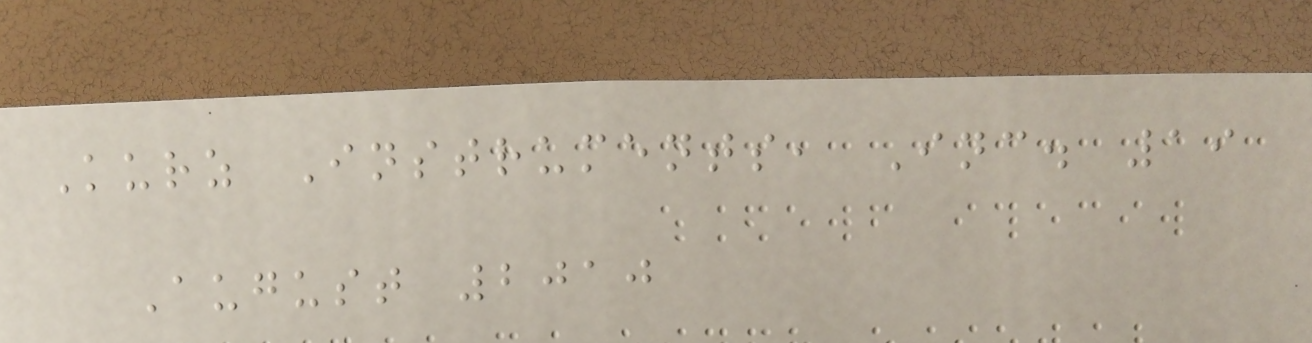Kurz Instruments, Inc. 19
August 2010
